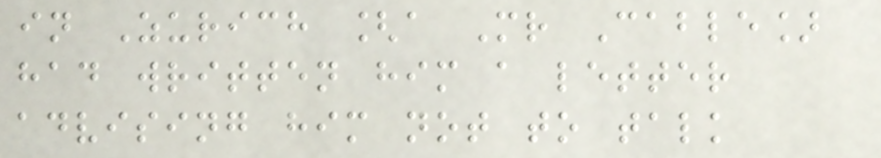in Zurich [a Mr Cable]
had written him a letter
advising him not to talk
